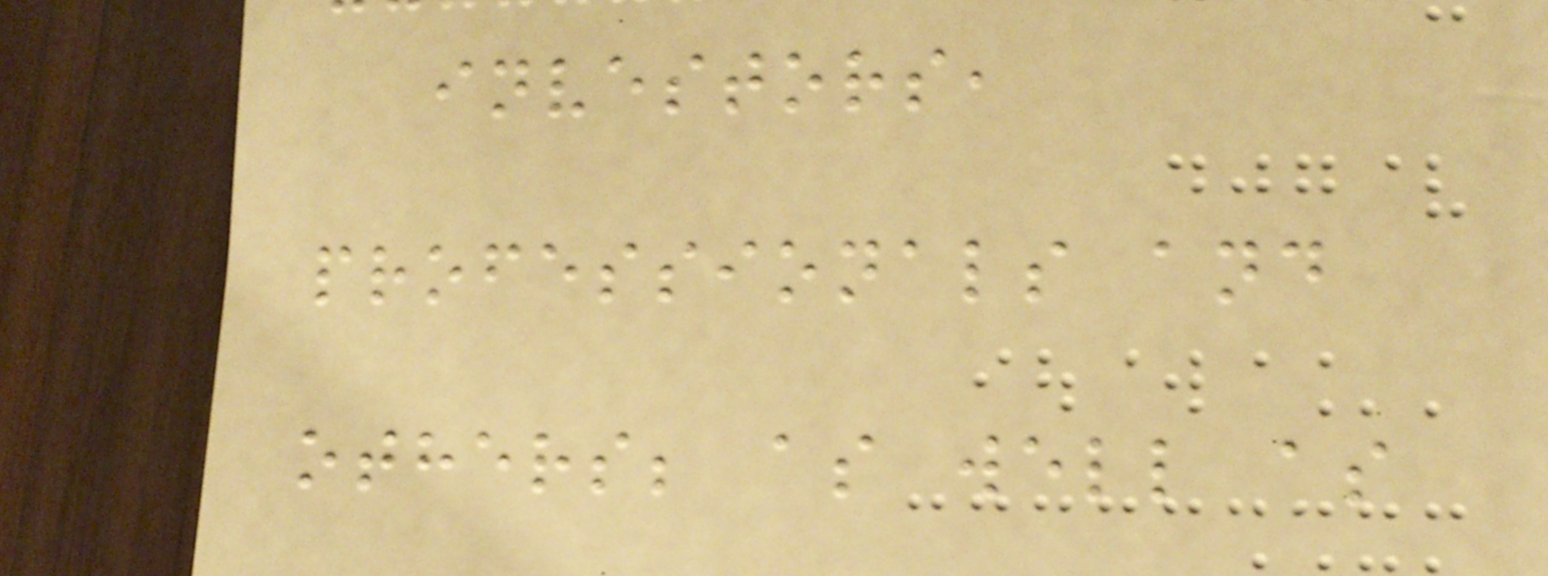investors,
professionals and
others; as well as
